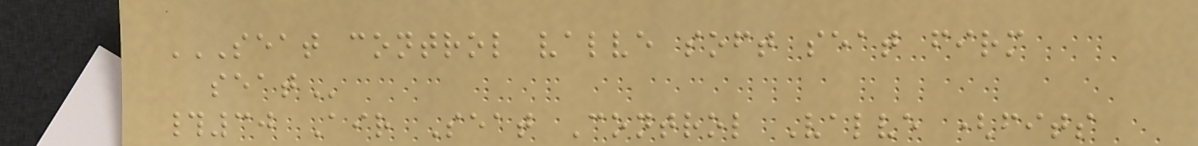SEAT CONTROL VALVE SOFT SEAT FIRM
SEAT
#30 Air Seat Control Valve (fits
